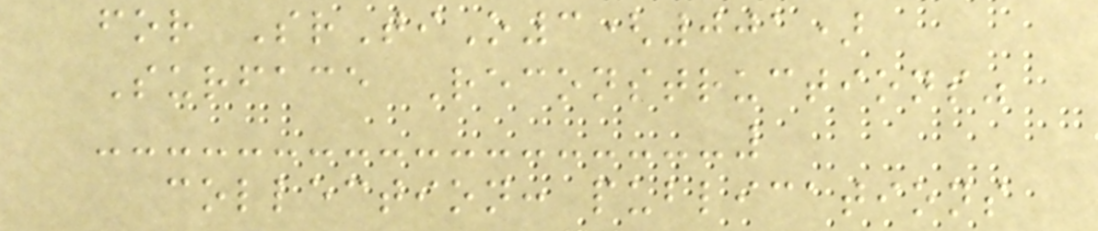for SrTiO3(001)
Surface Reconstructions"
collection: publications
